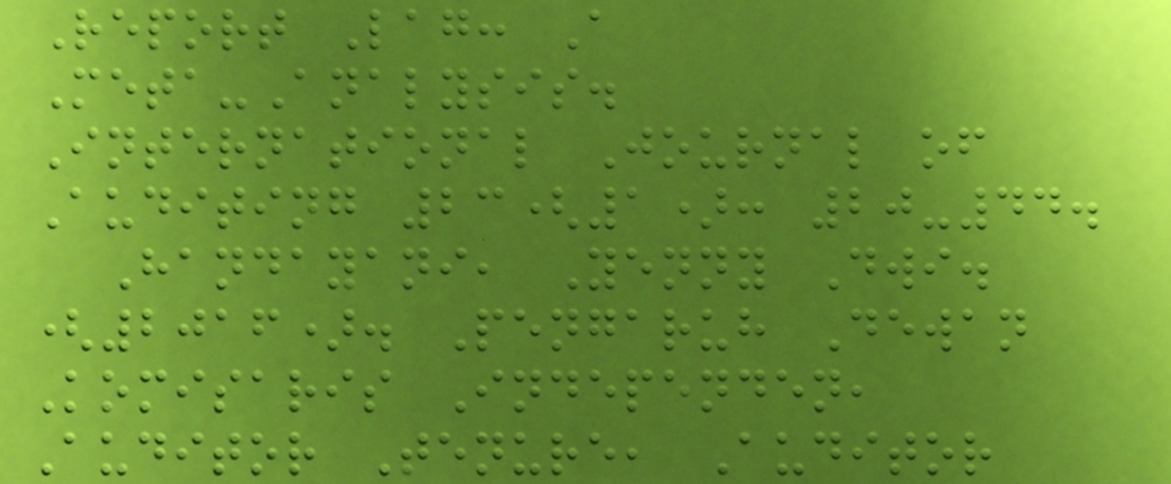Report Lag: A
Meta-Analysis.
International Journal of
Auditing 23(1): 20-44.
Handayani, Yenny Dwi.
(2016). Pengaruh Dewan
Komisaris Independen,
Auditor Tenure, Auditor
